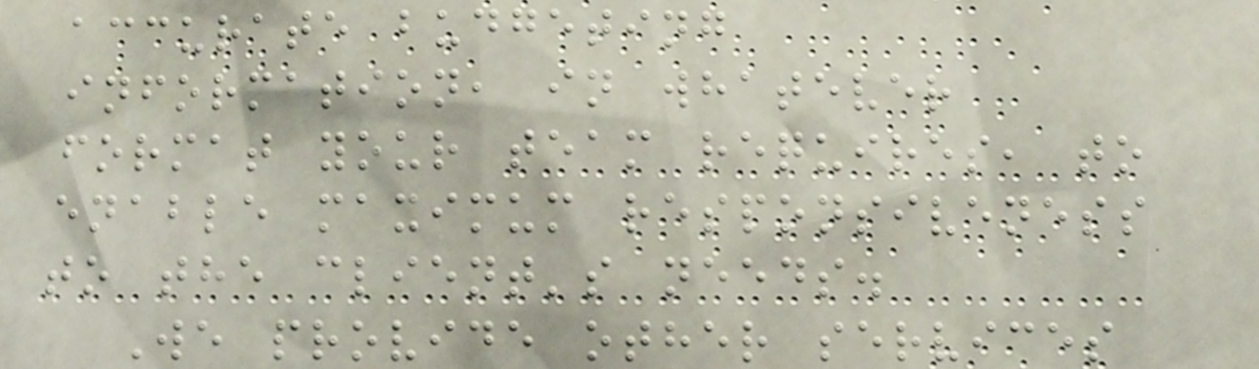accurate budgeting
information, in whatever
format your team requires, to
enable maximum responsiveness
to the client's needs.
We provide other services
